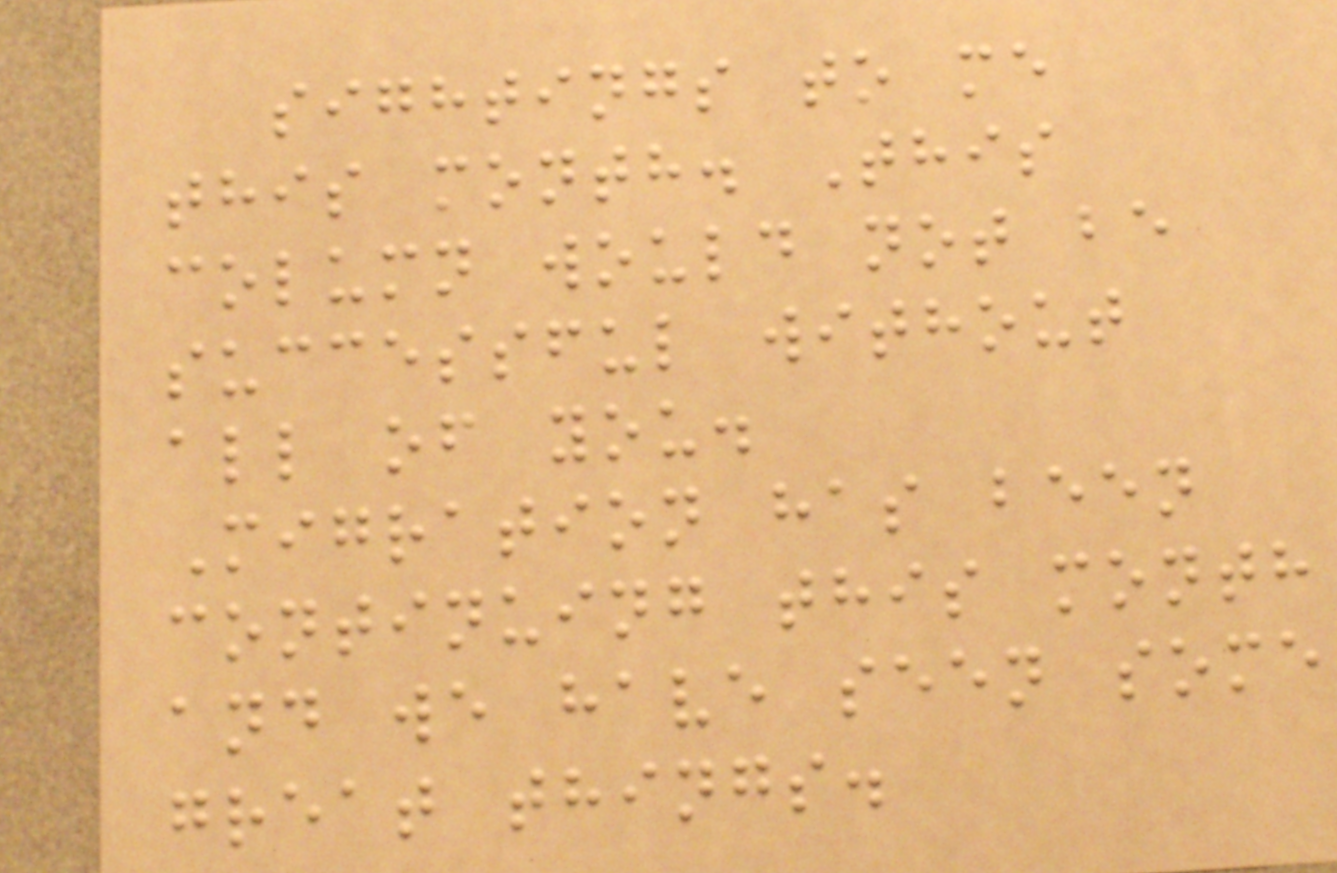sightings to me
this month. This
column would not be
successful without
all of you.
Migration has been
continuing this month
and we have seen some
great things.
